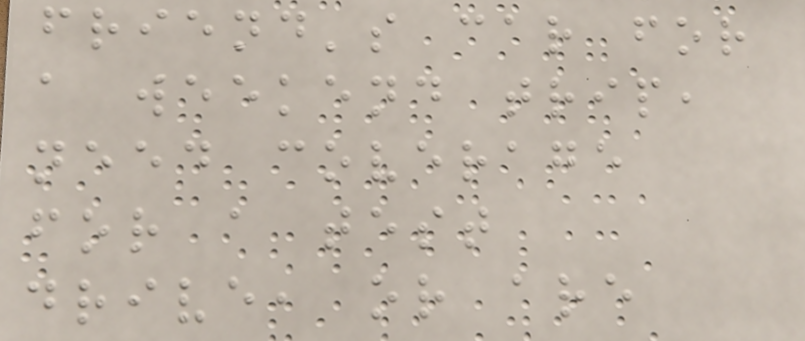friend's car for
a weekend trip,
need coverage
for a test
drive, or are
